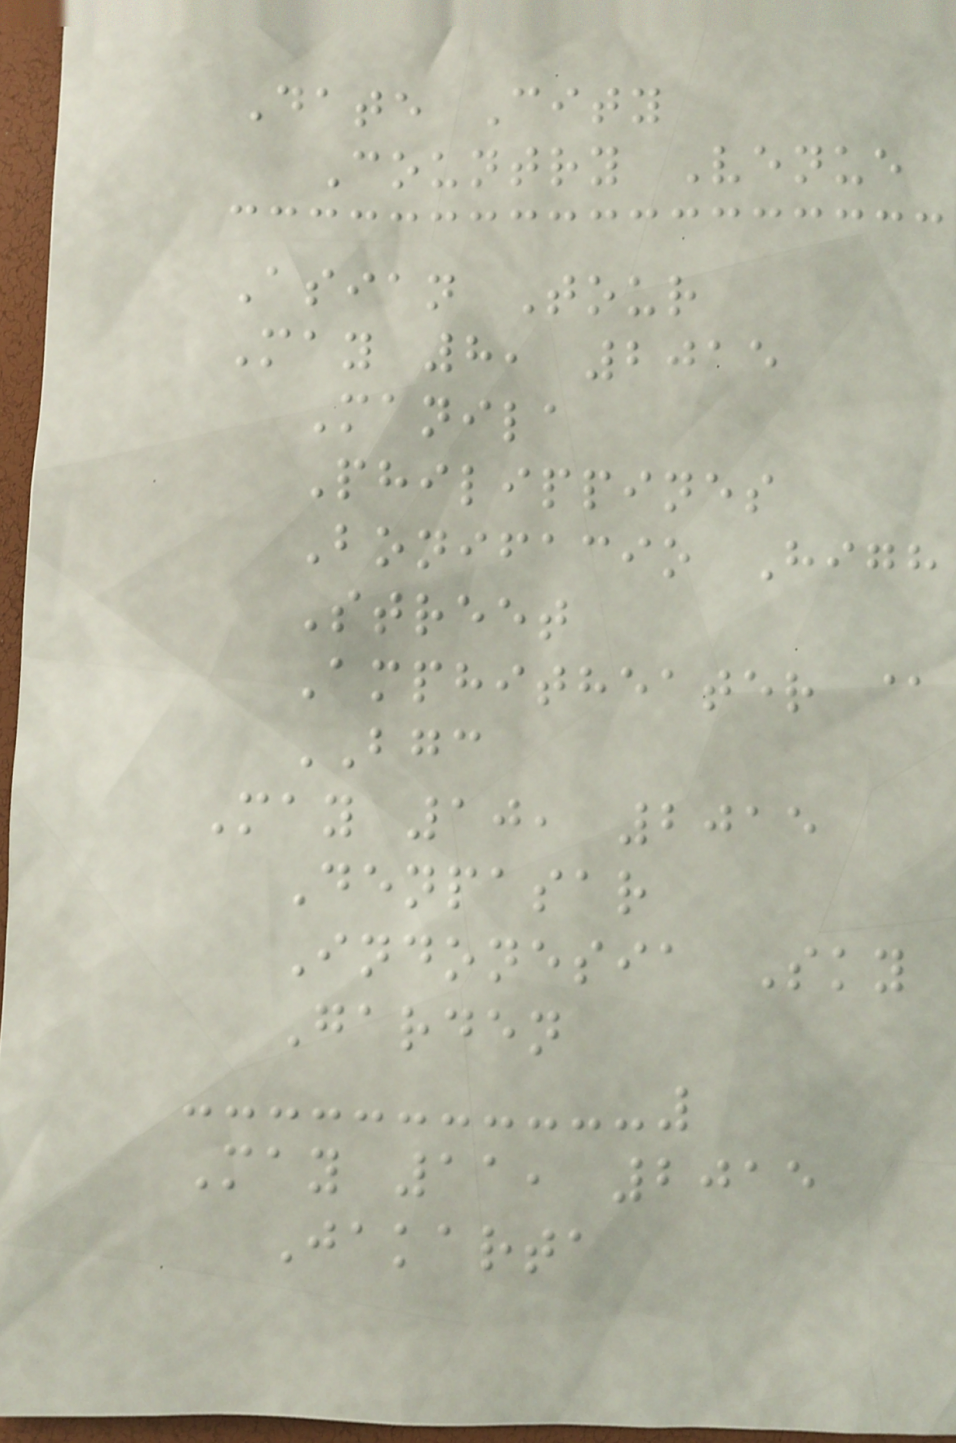Date City
Country Venue
Asian Tour
May 8, 2015
Manila
Philippines
Bonifacio High
Street
Amphitheater @
BGC
May 10, 2015
Denpasar
Indonesia Sky
Garden
May 11, 2015
Jakarta
